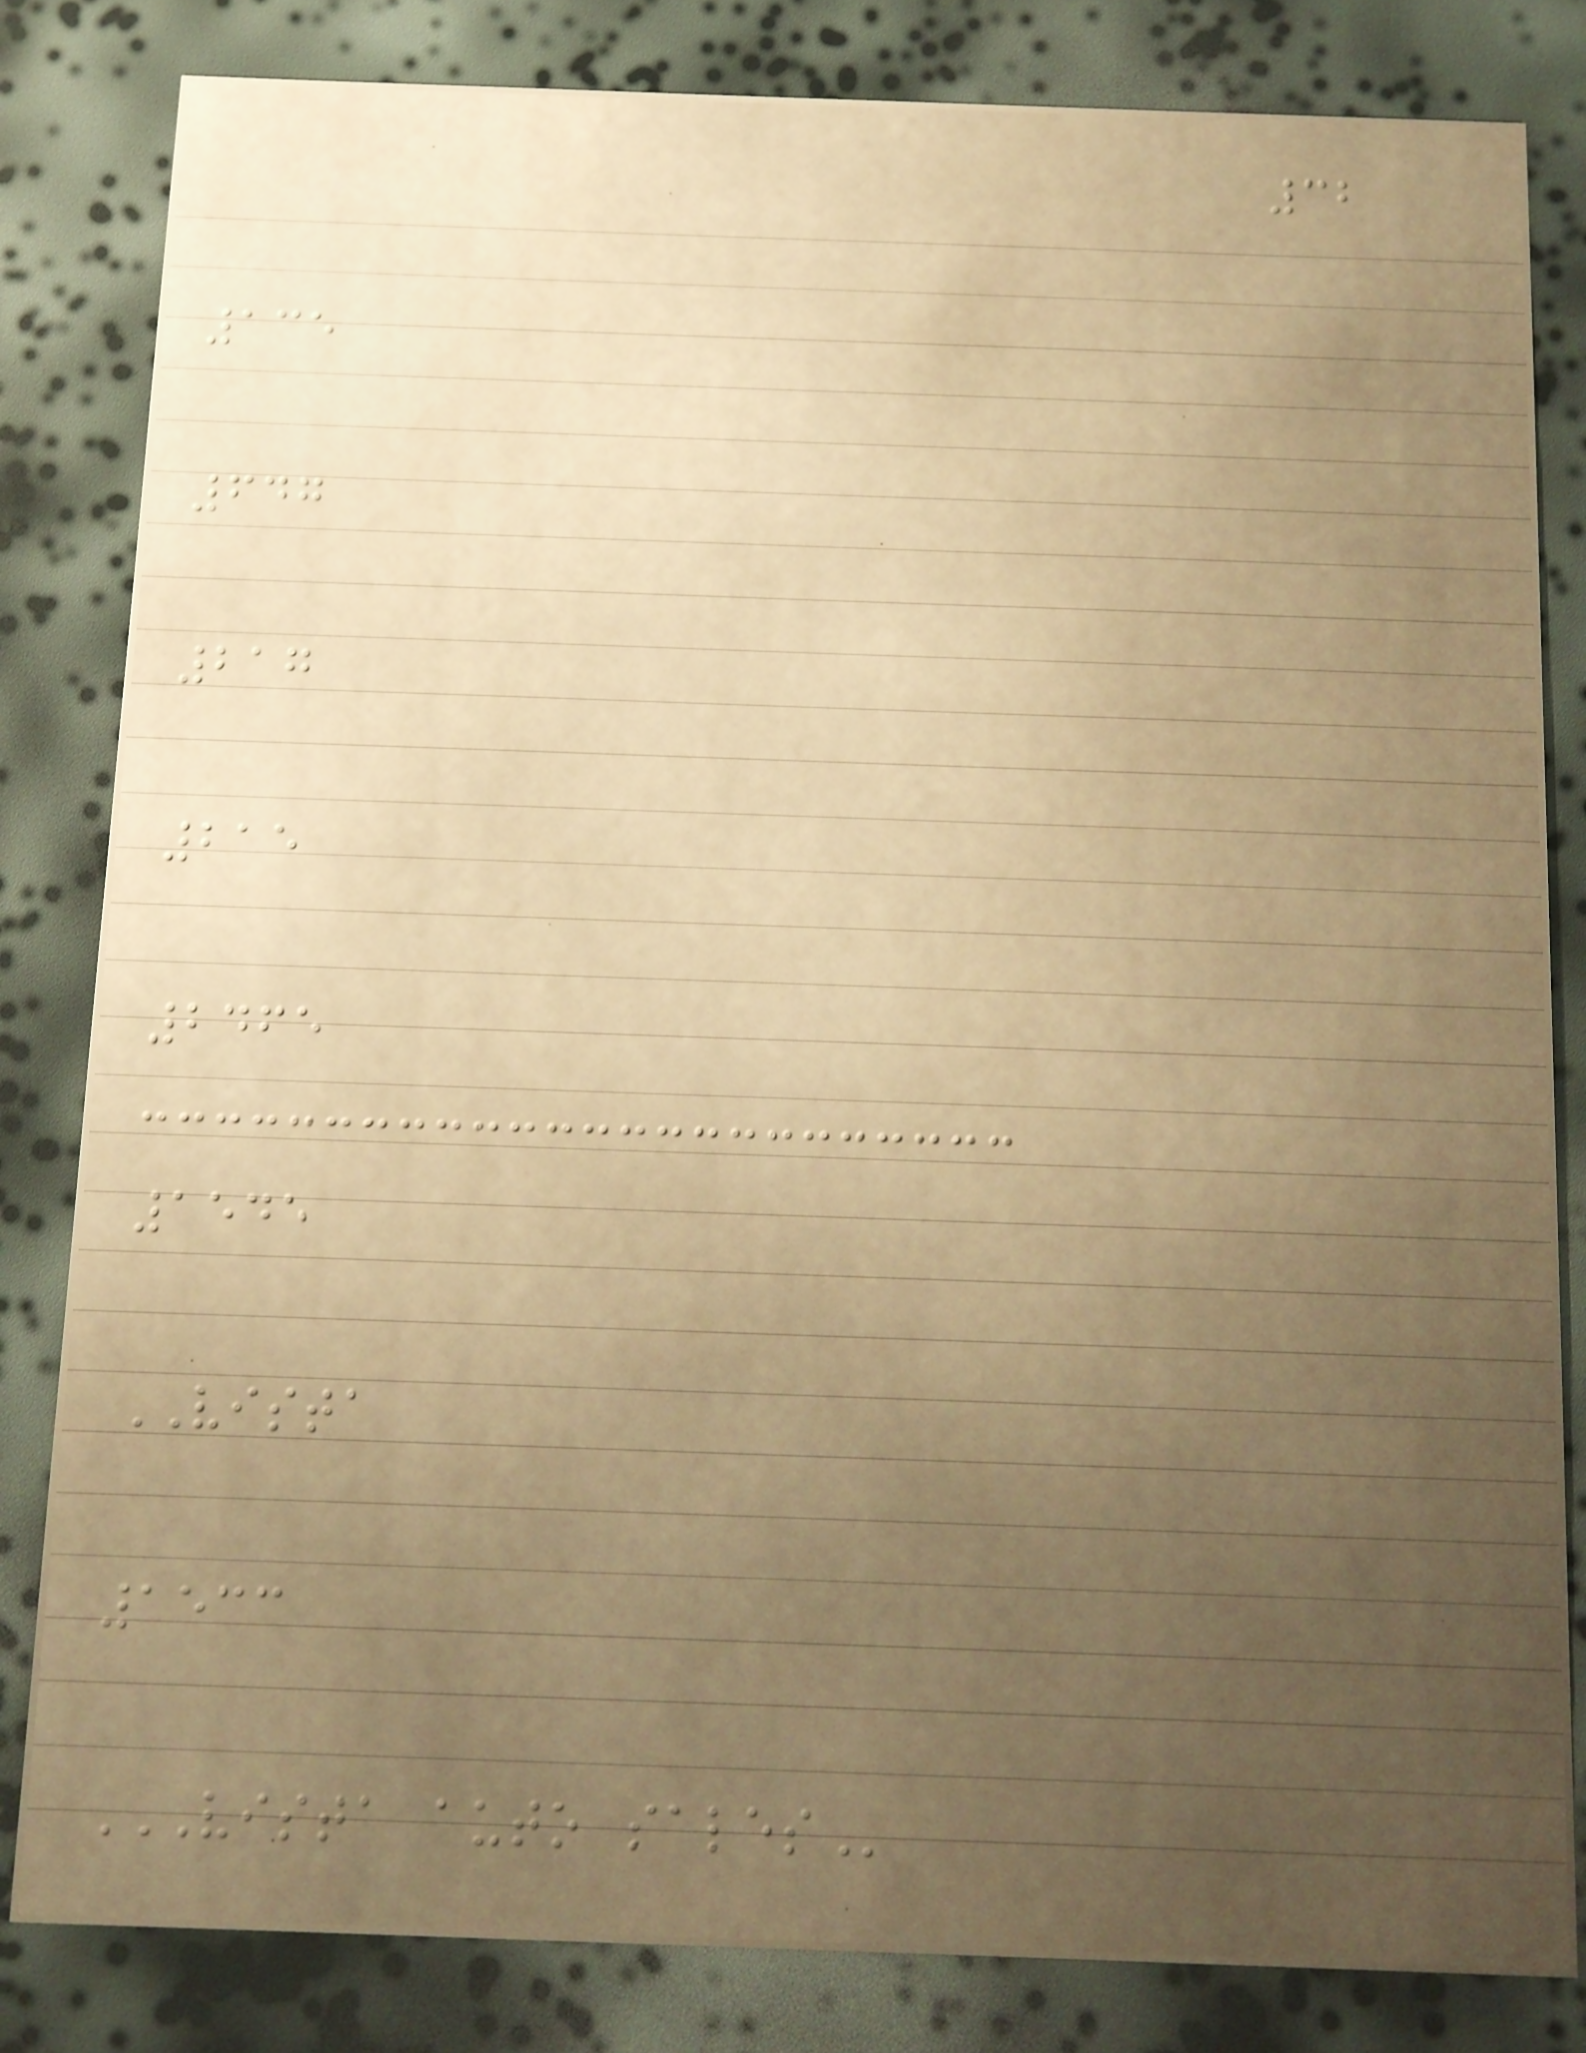32
135
647
217
215
2465
1545
VISTA
1533
VISTA AUTO SALES
